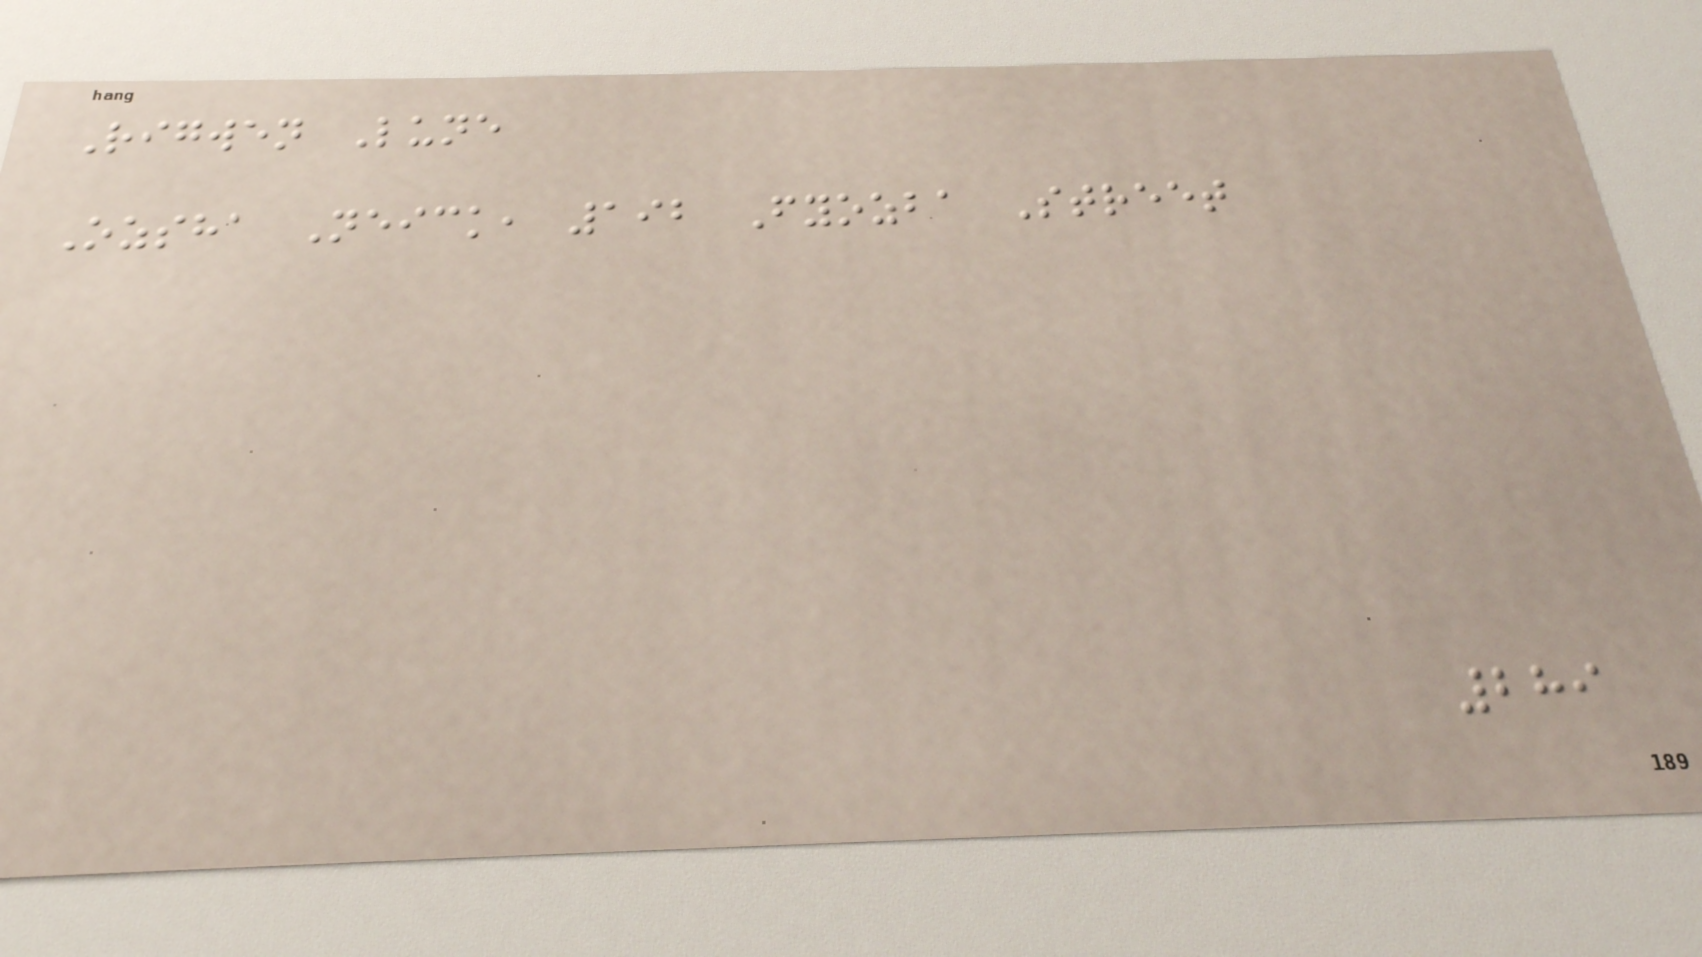Rigwen Lune
Ozsha Neick, 192 Fyozba Street
289
